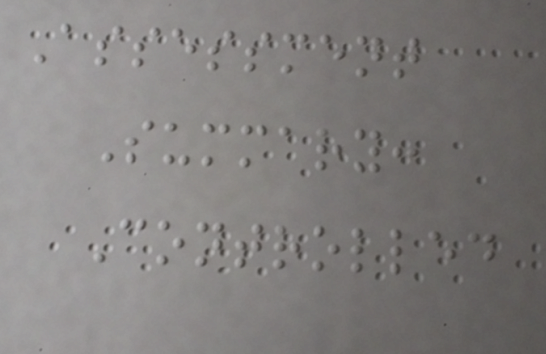Assessment
Summary:
Controlled
